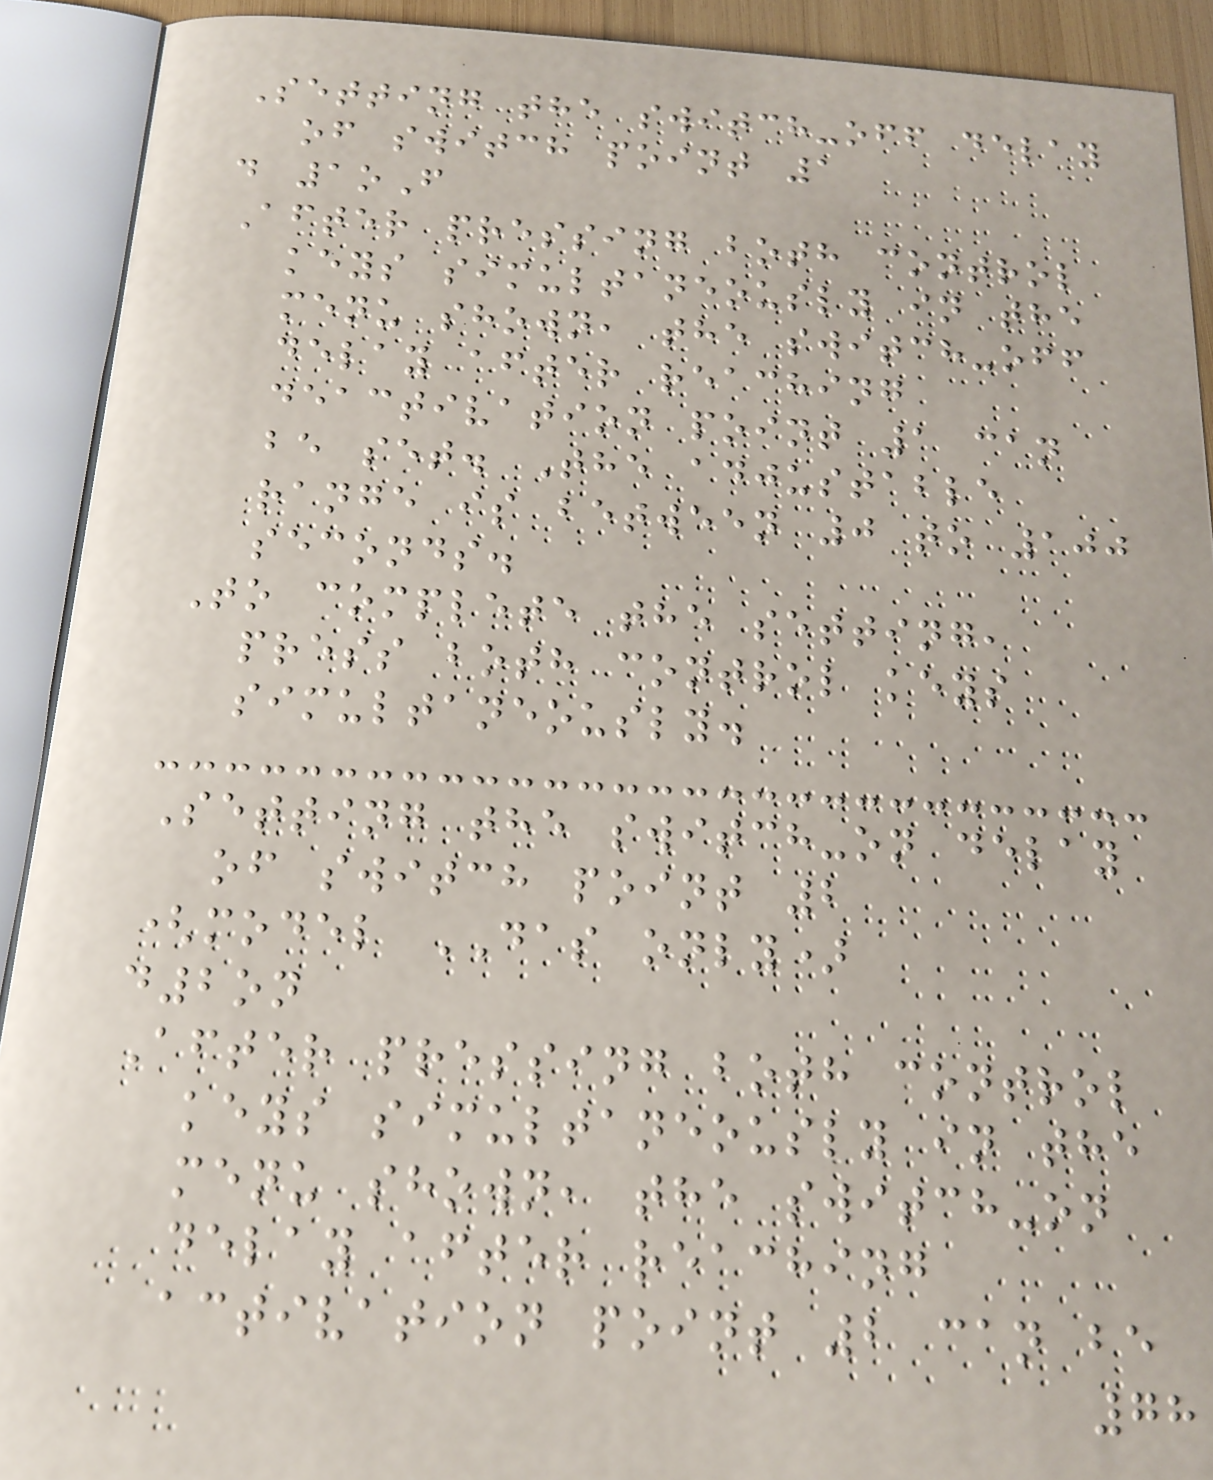Setting the switch-off delay
of switch point 1
d 1oF
After pressing both control
keys simultaneously in the
menu shown, the switch-off
delay after reaching
deactivation point 1 can
be set. The adjustable
range is between 0 to 100
seconds.
To complete the setting,
press both control keys
simultaneously.
Setting the switch-on delay
of switch point 2
(model DAS only)
d2on
After pressing both control
keys simultaneously in the
menu shown, the switch-on
delay after reaching
activation point 2 can be
78
